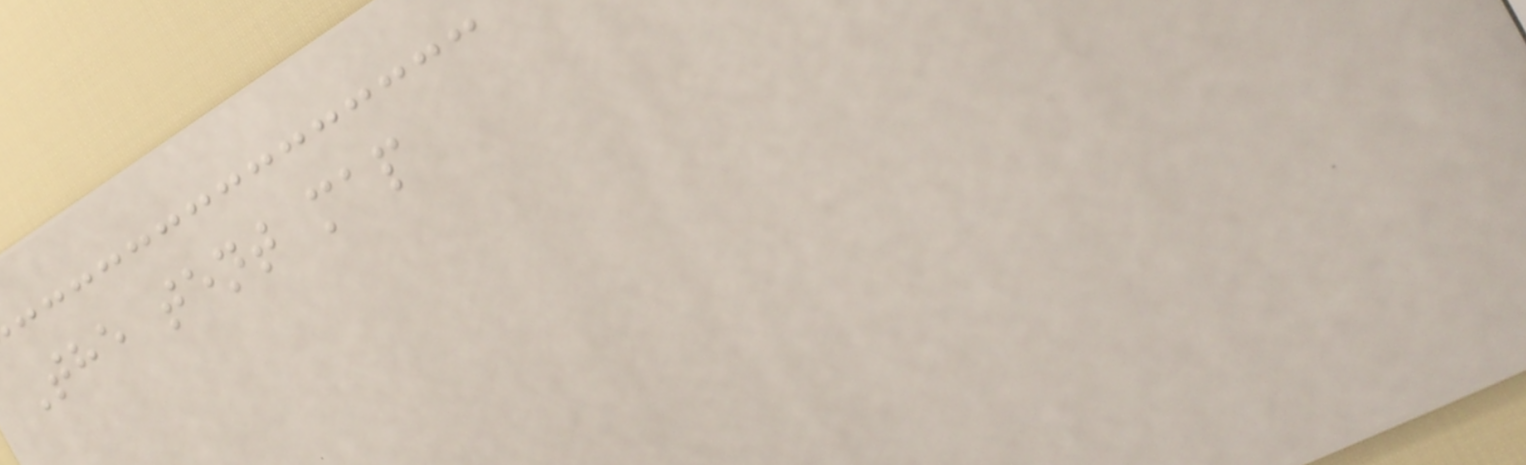The tent map
